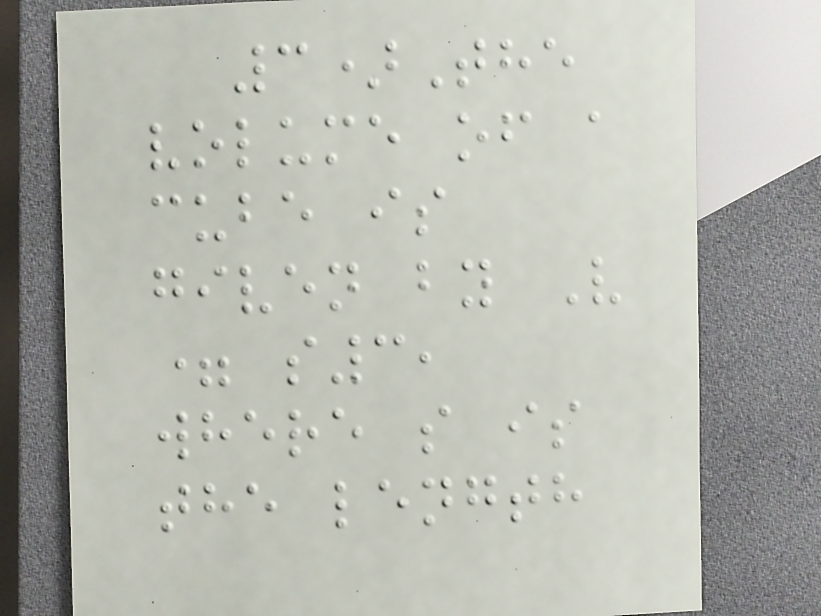3)The
volume of a
cube is
given by V
= s3,
where s is
the length
